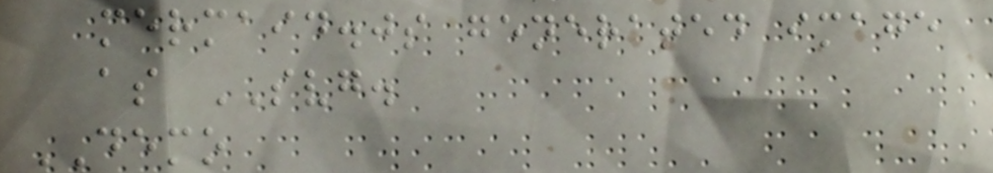mermaid.js generated image
as SVG.
DEMO
